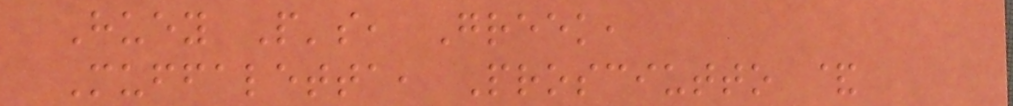Huey P's, Greek,
Muffaletta, Prosciutto &
